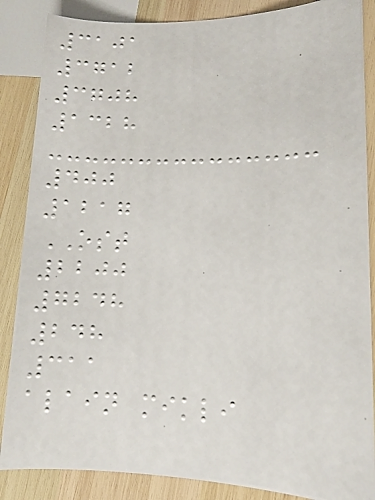3101
3712
3708
1328
400
1217
OST
2200
7248
248
311
alain mikli
